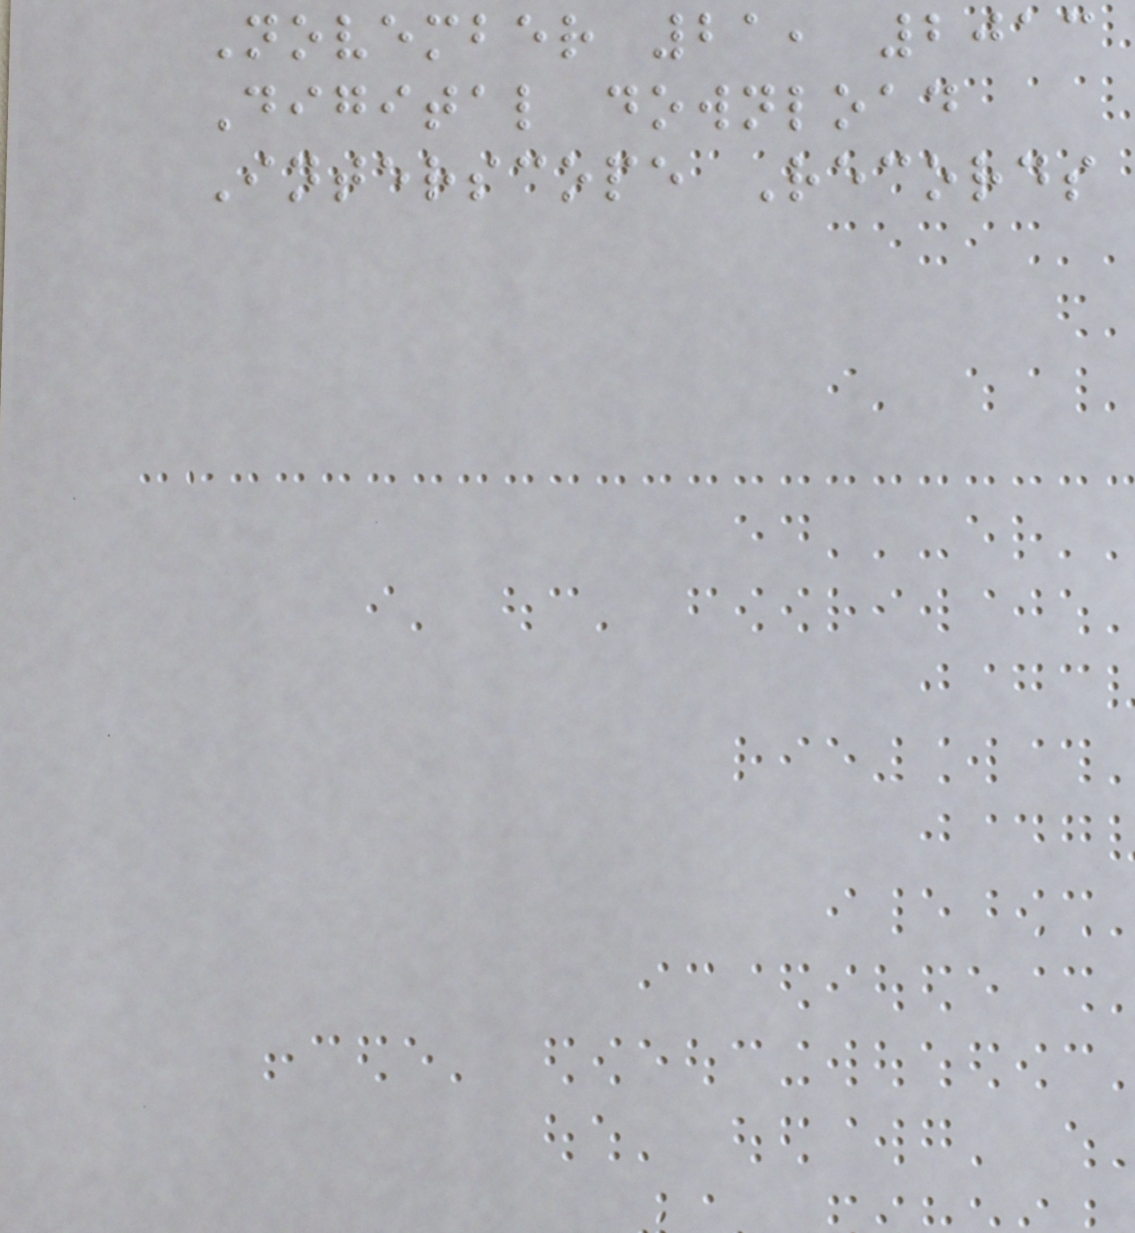November 21, 2013
Digital download
Interscope Records
